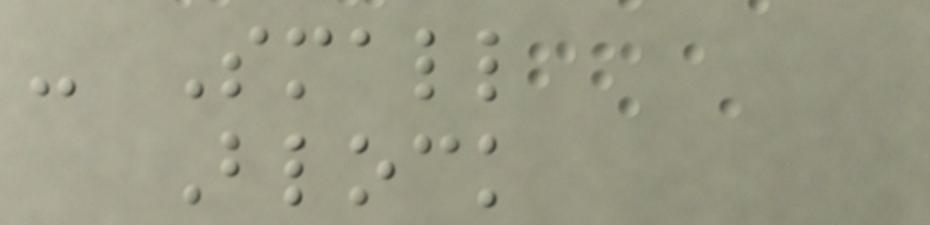- Small
Block
